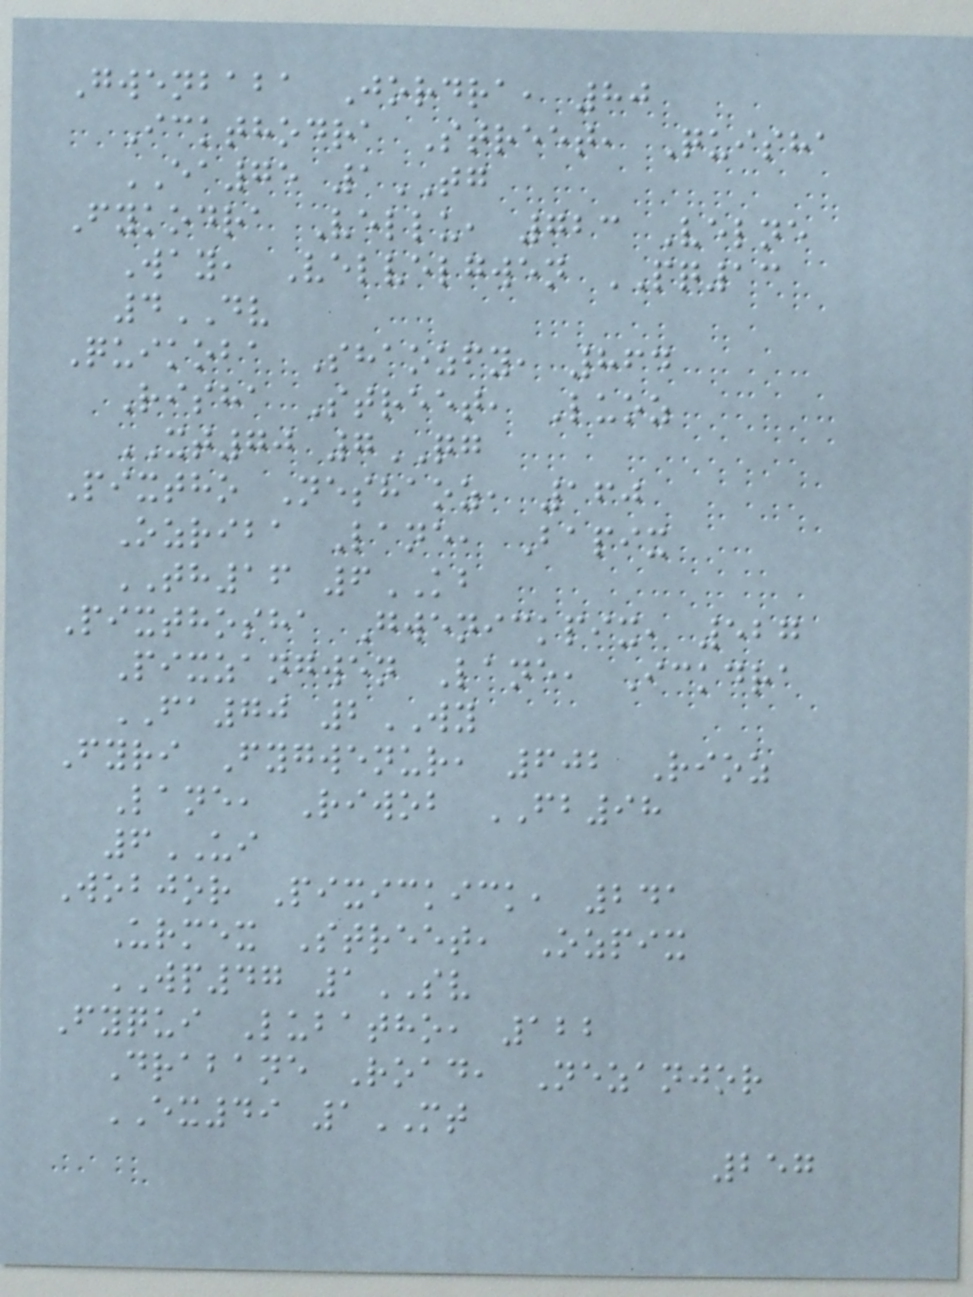Gwenbaba Jordra, 80
Ickthodra Street, Quisha
EA75 1TG
Fykodra Vellu, 723 Velne
Way, Velvelgwen PQ13
4DV
Quikoba Shaozfy, 864
Risha Street, Luoz
XT70 7QG
Pixtho Neshaoz, 160
Ozriba Lane, Bapix
TH16 6KB
Pixthosha Gwenickpix, 527
Pixzangwen Lane, Ickdra
FA70 2WY
Fyri Fygwenur, 602 Rioz
Lane, Riwob FB98
6UI
Wobjor Pixickick, 241
Urmex Street, Ozpix
WP47 1SV
Fyqui Lubatho, 122
Drabane Road, Nezanjor
EX49 1MT
257
